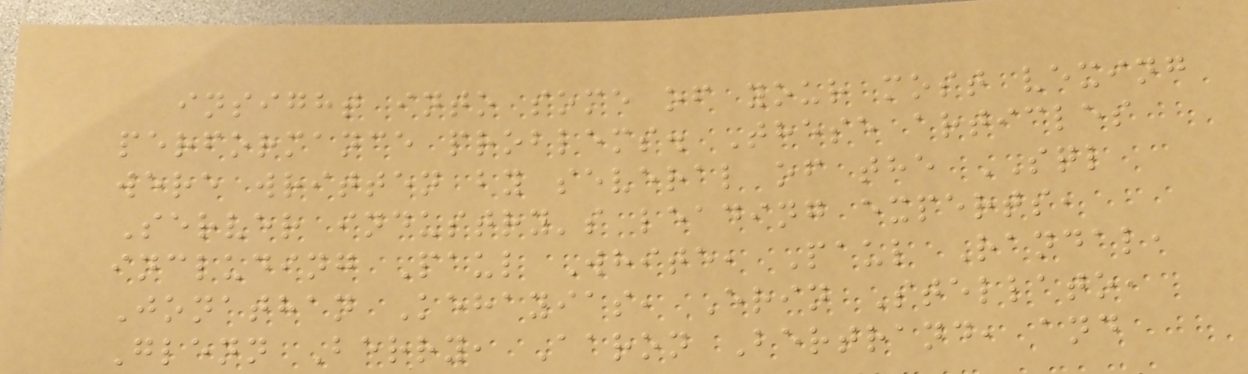insight into some of your most vexing
performance problems. These articles
were written by several of the SQL
Server industry's leading experts,
including Paul White, Paul Randal,
Jonathan Kehayias, Erin Stellato,
Glenn Berry, Aaron Bertrand, and
